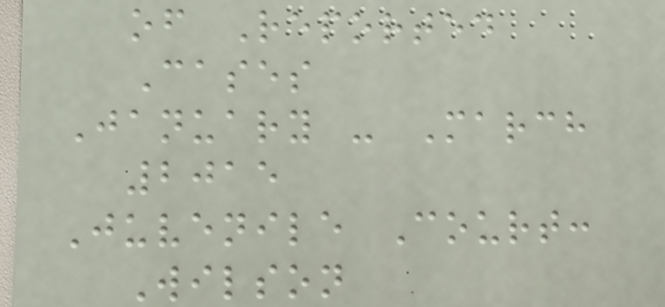of Reported
Cases
January - March
2015
Juvenile Court:
Wilson
